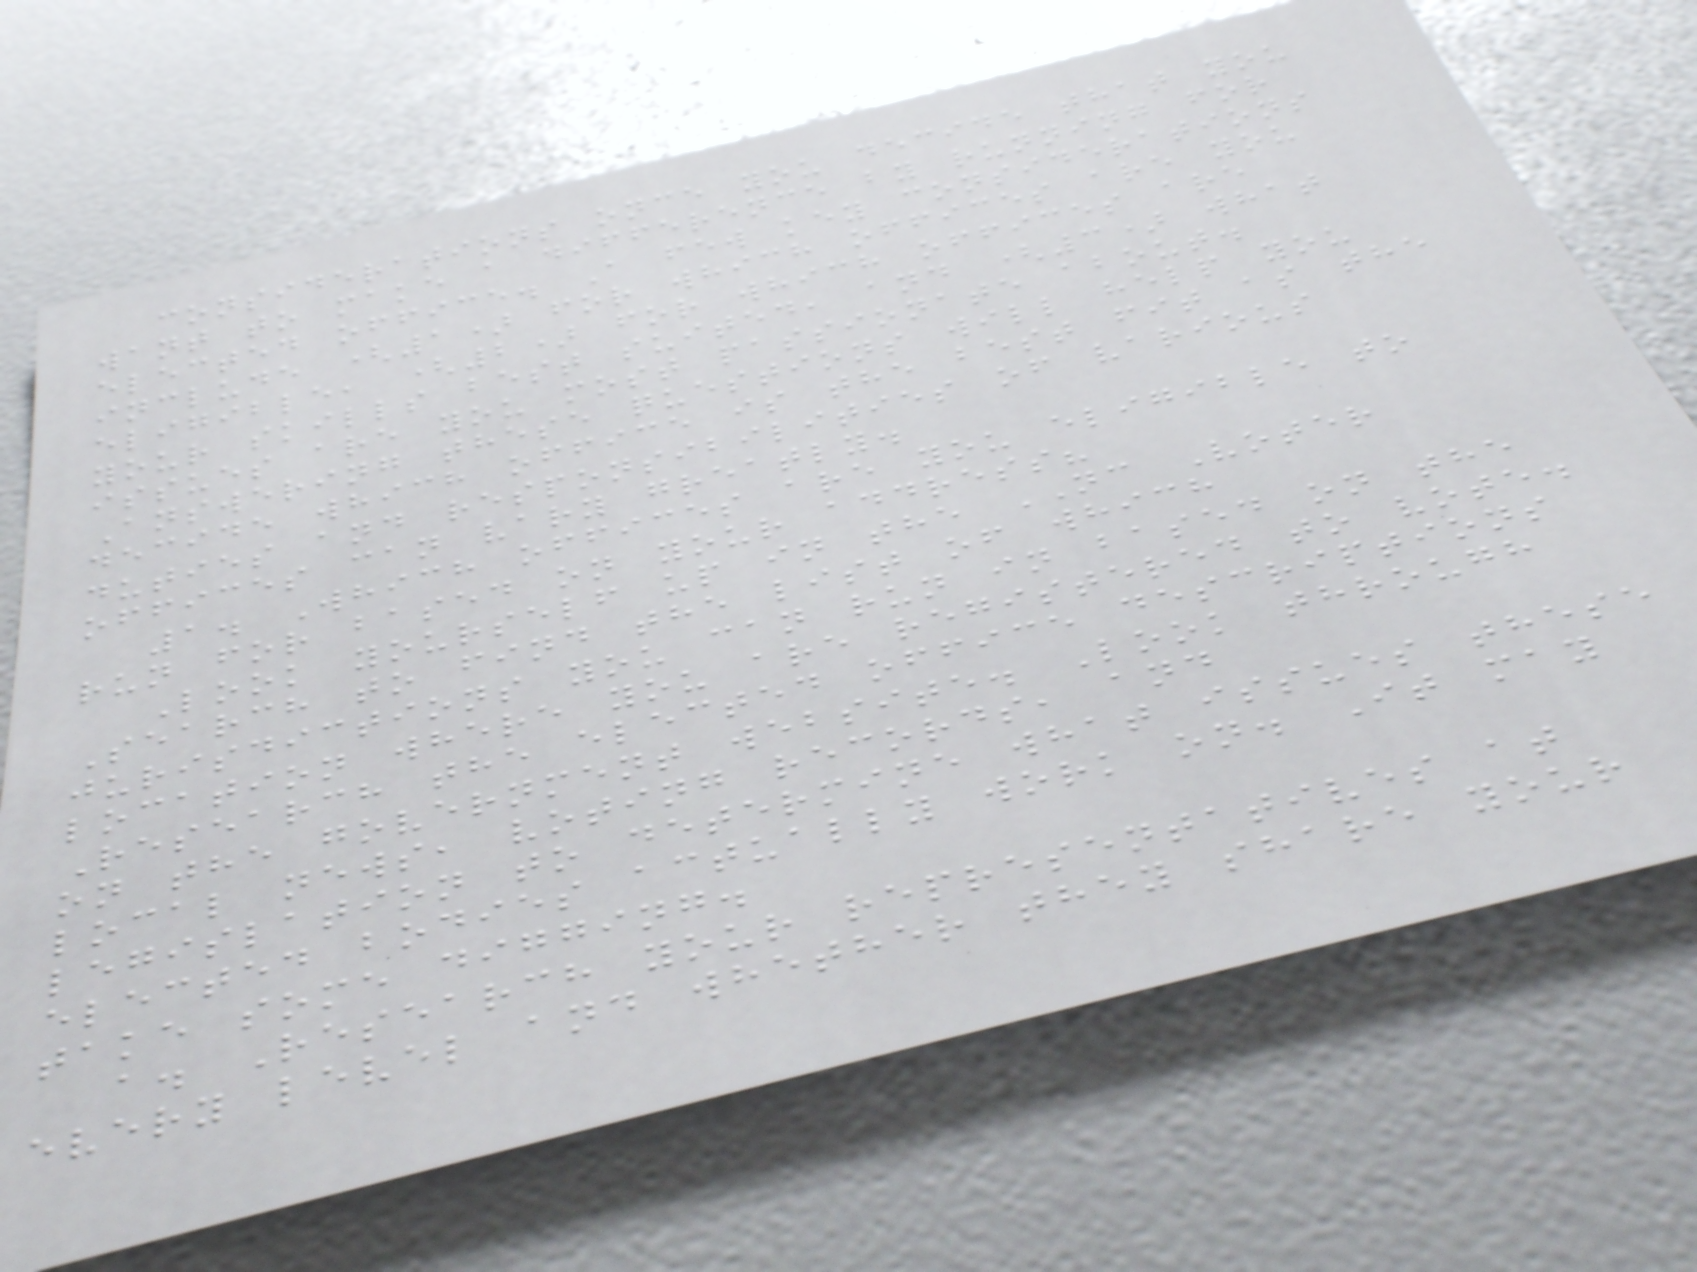considerations once you decide that you
want to make a difference by running for
elected office. A few key considerations
include (1) for which offices are you
eligible, (2) for which offices are
your skills best suited, and (3) what
issues are you most passionate about.
Answering these questions will help you
decide which office is the best fit as the
duties and responsibilities of various
offices can vary greatly.
1. Which offices are you eligible to
run for based on your address?
Look yourself up in the NC Voter
Search to find the list of which
jurisdictions you can run in based on the
location where you are registered to vote.
Research the elected office descriptions
on the government website. Look through
local news, voting records, and
legislation to determine what issues these
elected bodies actually work on. It may
take some digging.
a. Research your representatives at
every level and whether they share your
